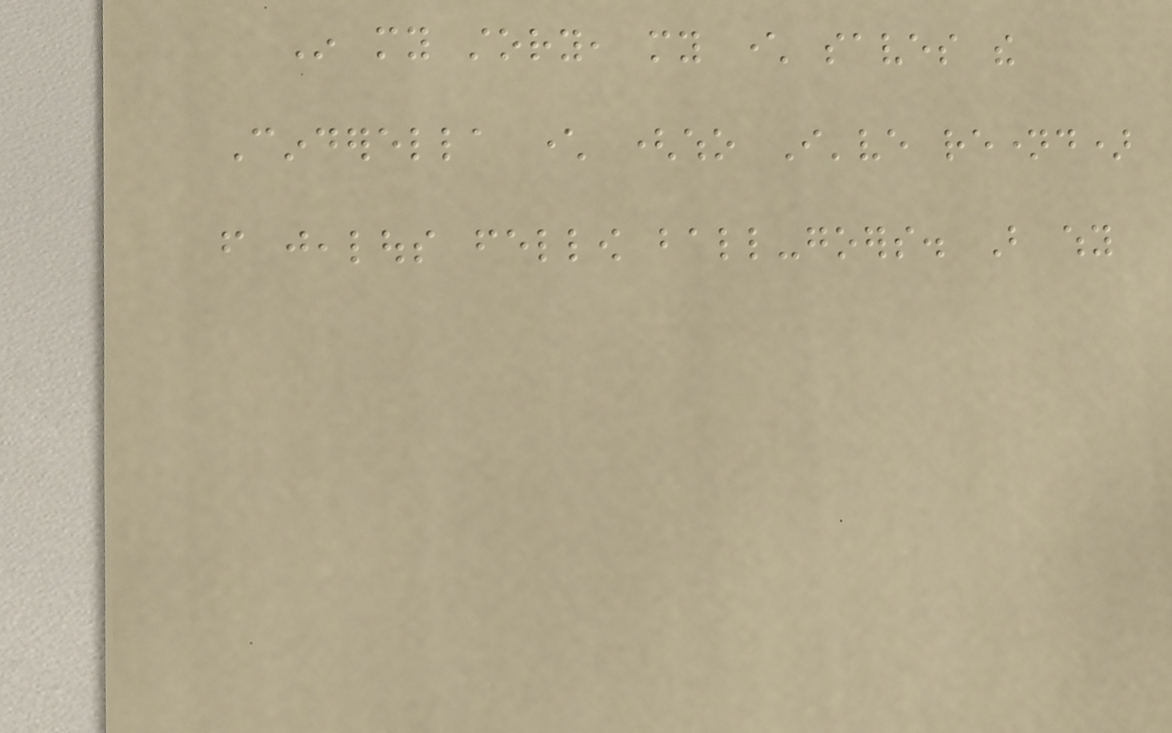In my story, my character saves the
Cinderella character (who I've renamed)
from jealous fellow ball-goers. But why
